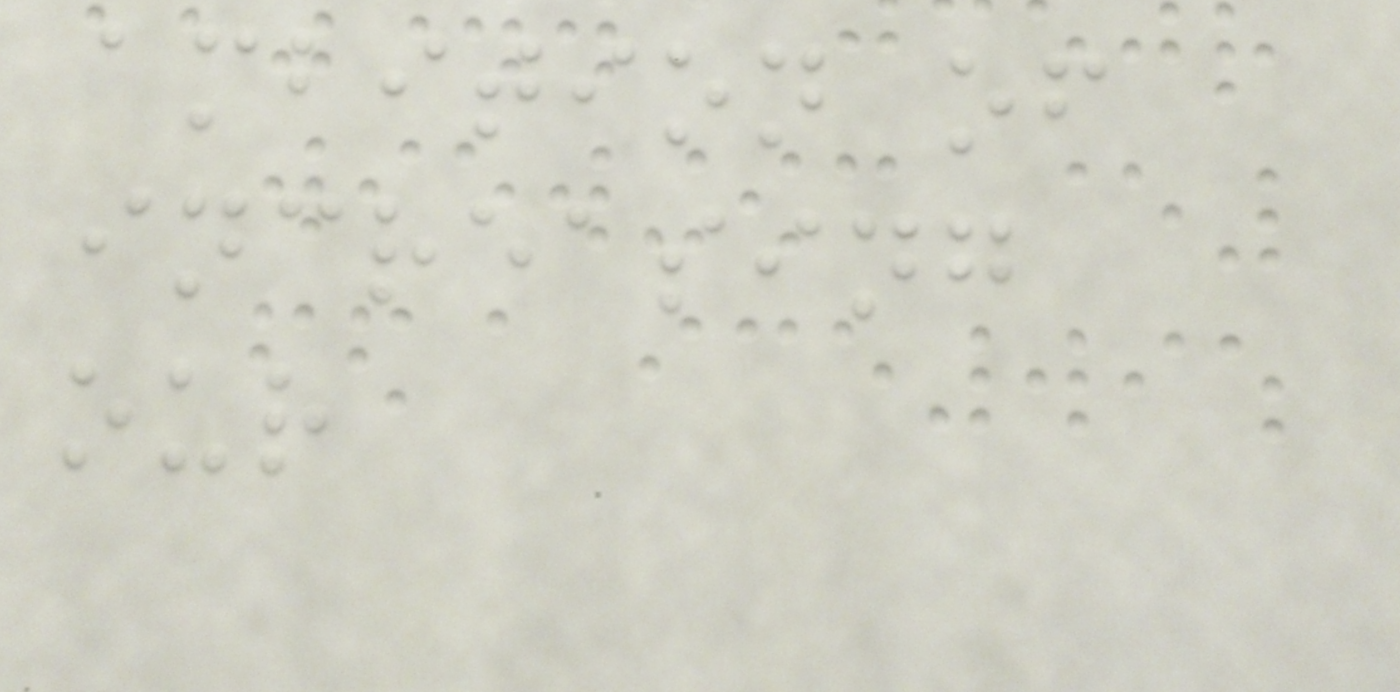ambition of
increasing
our
